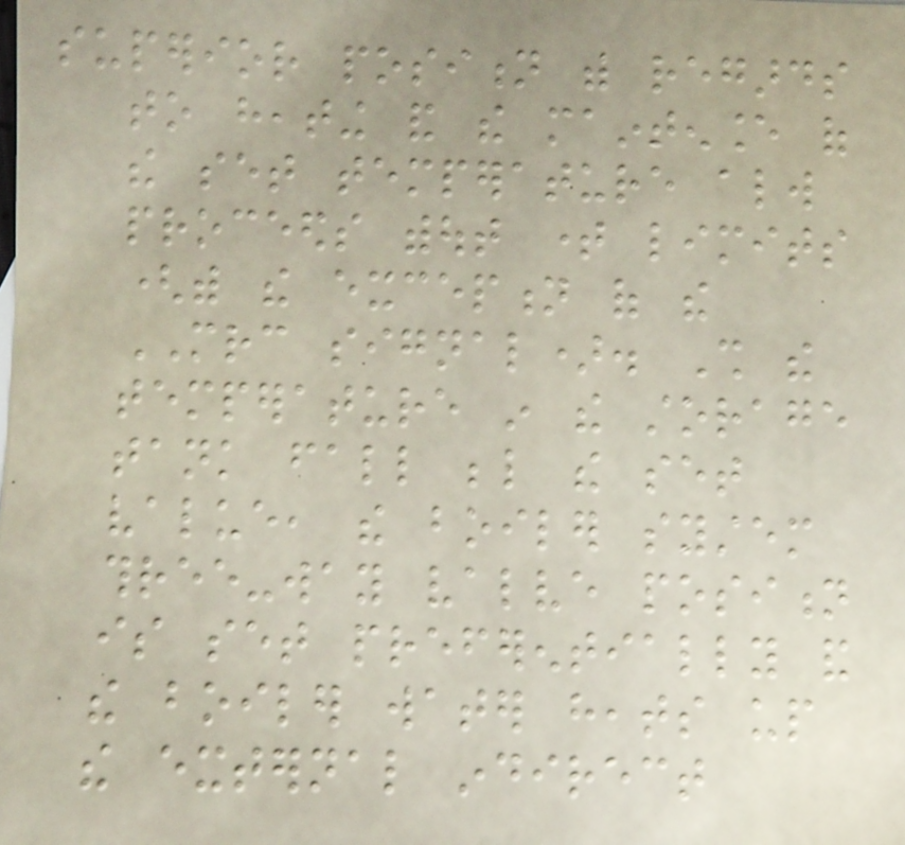superior position with regards
to heating and the maintenance of
the set temperature always
proceeds without time limits
(with the exception of the
MRC signal). Shall the
temperature in the storage
tank fall below the set
value, the boiler system
three-way valve position
is set preferentially and
the boiler water heats up
the external indirect
